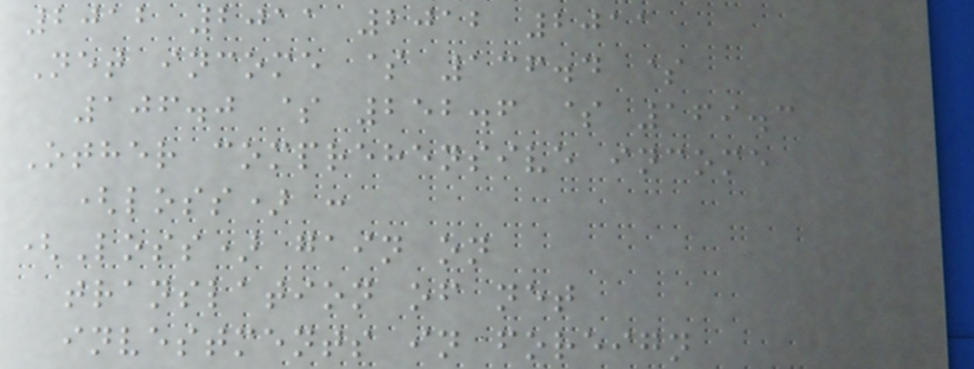2012 2011 2012 2011
Net income $ 136.4 $
106.0 $ 252.6 $ 169.3
Other comprehensive income
(loss) :
(Loss) gain on
translation of net
investments in foreign
